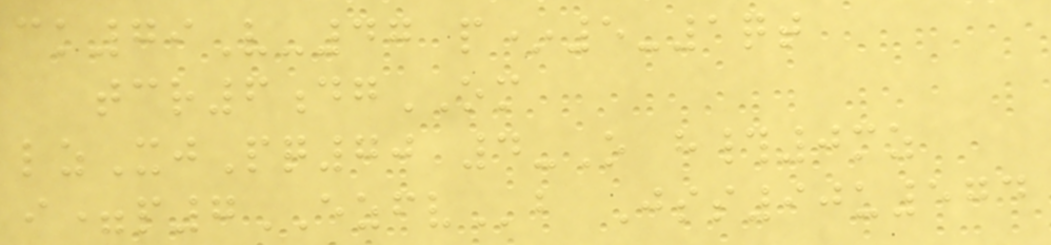ck79V-47 p*5-1qt
tcr6dgOM
lzXjPq70 4-O h#0mz
i=p7EZFVb Jss90u574
